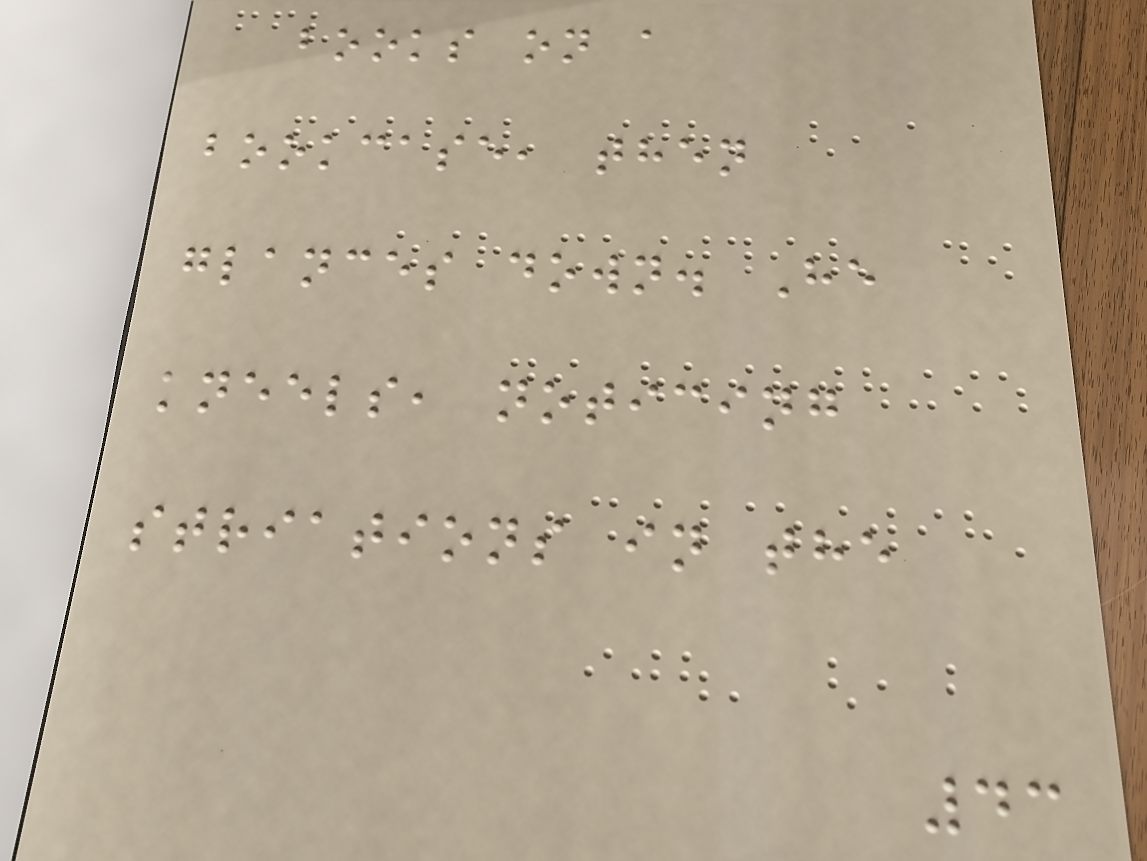books on a
bookcase, then
glances down. He
kneels, noticing
striations in the
43
